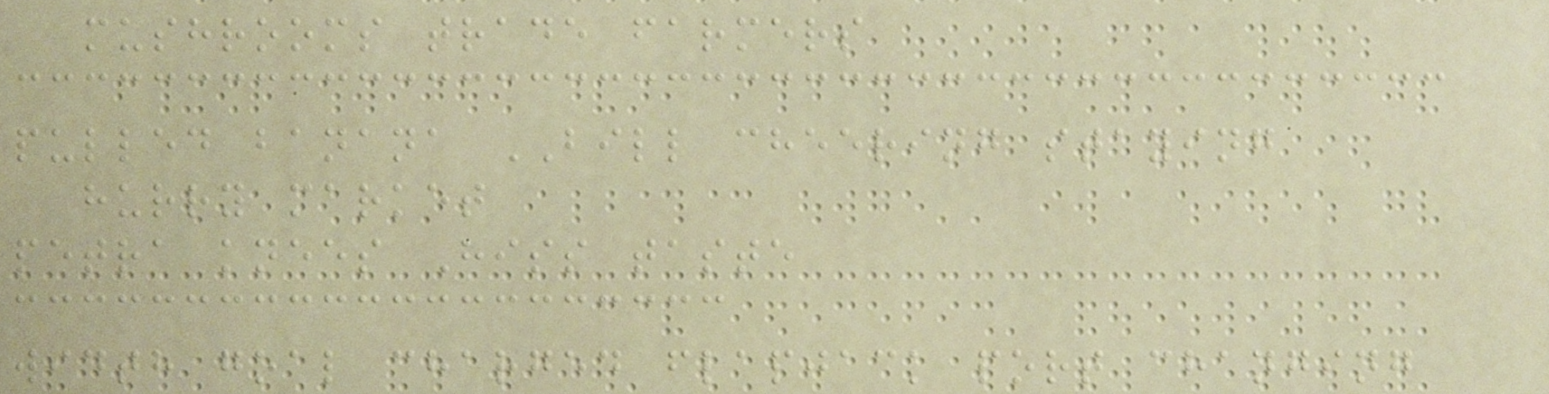mushrooms trade farmers
pulled banana BILL cheering staying
hurry market
petra knees Hiss taste
width goal charged flapjack port changing
